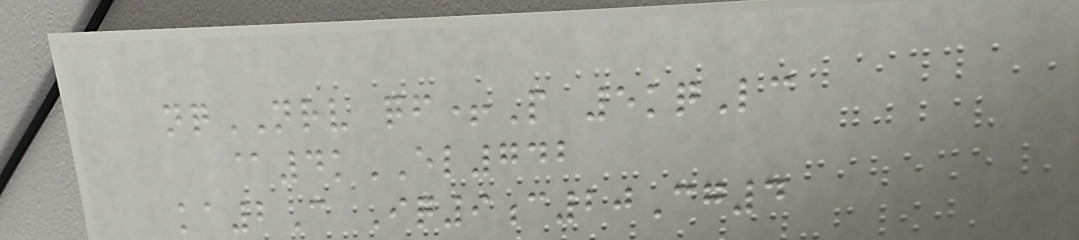nqNRV qf+P 5kqLc
@4kEL742
ka2C Iq9c20Cg4
